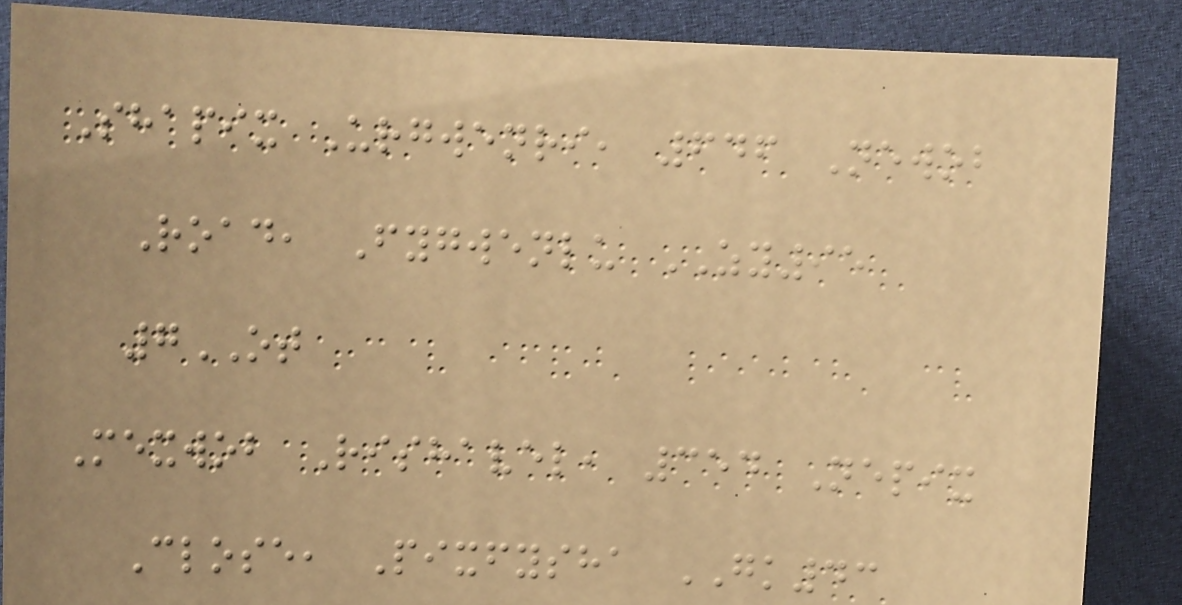Shapix Urgwenri, 646 Newob
Road, Fygwenlu ZY95
7OT
Mexwob Rishavel, 354 Nepix
Close, Pixfysha GK43
